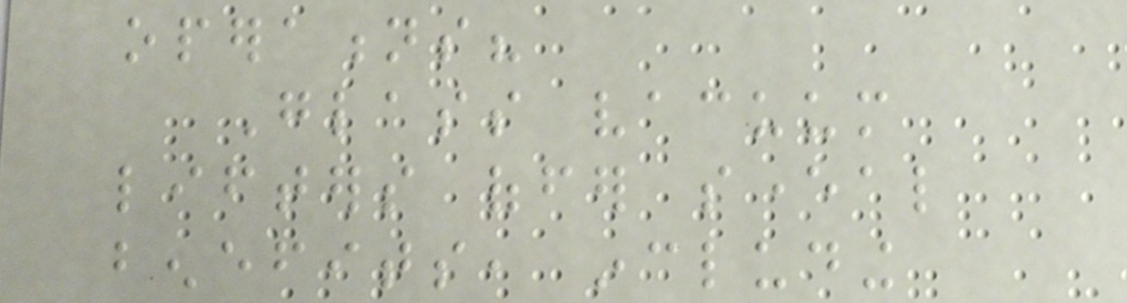operations?
Glass vacuum
lifters offer several
benefits, including
